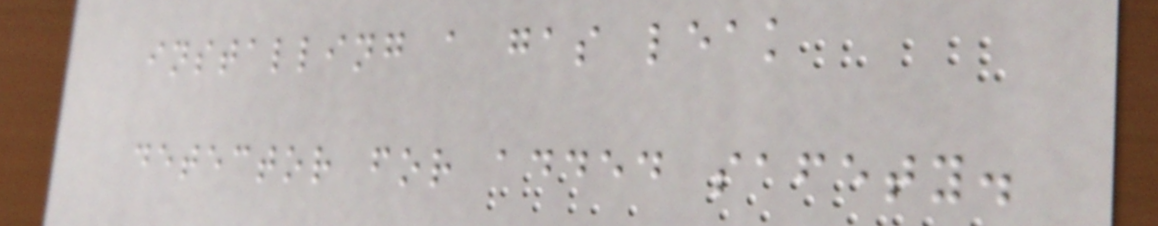installing a gas leak
detector for added safety.
